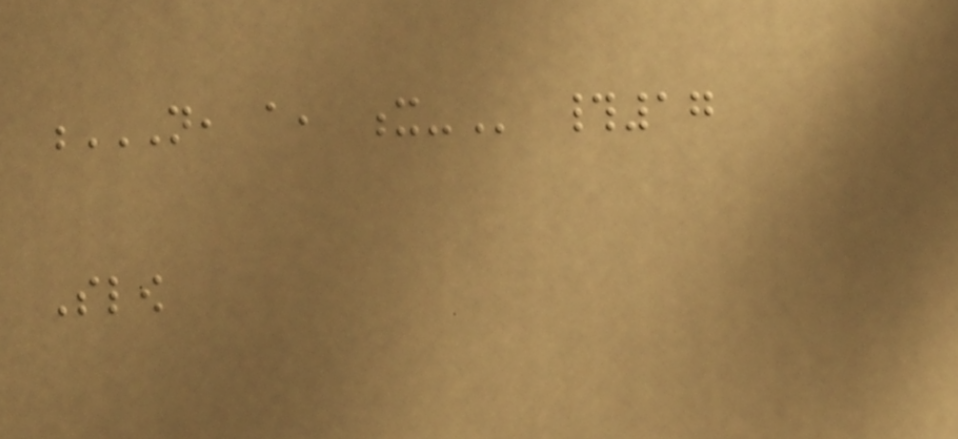N, A, X- #17
Slow
